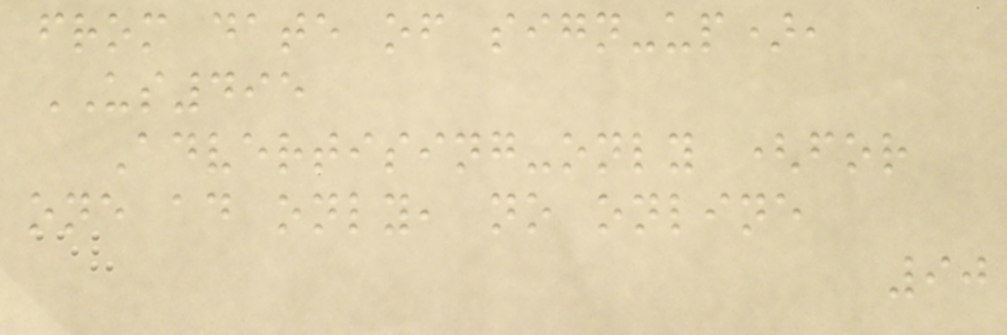from date of sign-up),
US495
Advertising-only (for
one ad only, no online
90
